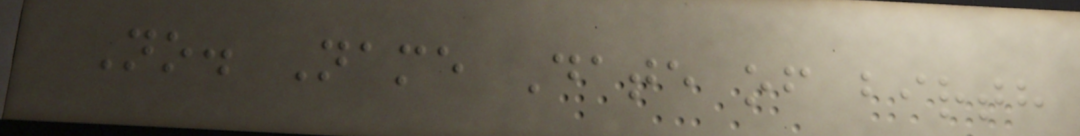No. Name Date of birth
